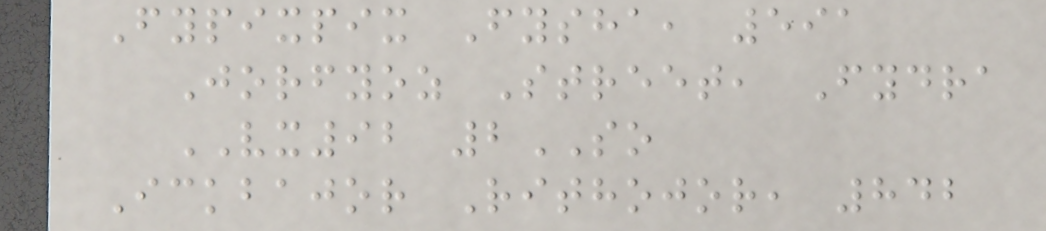Fypixpix Fysha, 591
Jorfyoz Street, Fydra
VX92 2SO
Ickbajor Rithojor, 842
